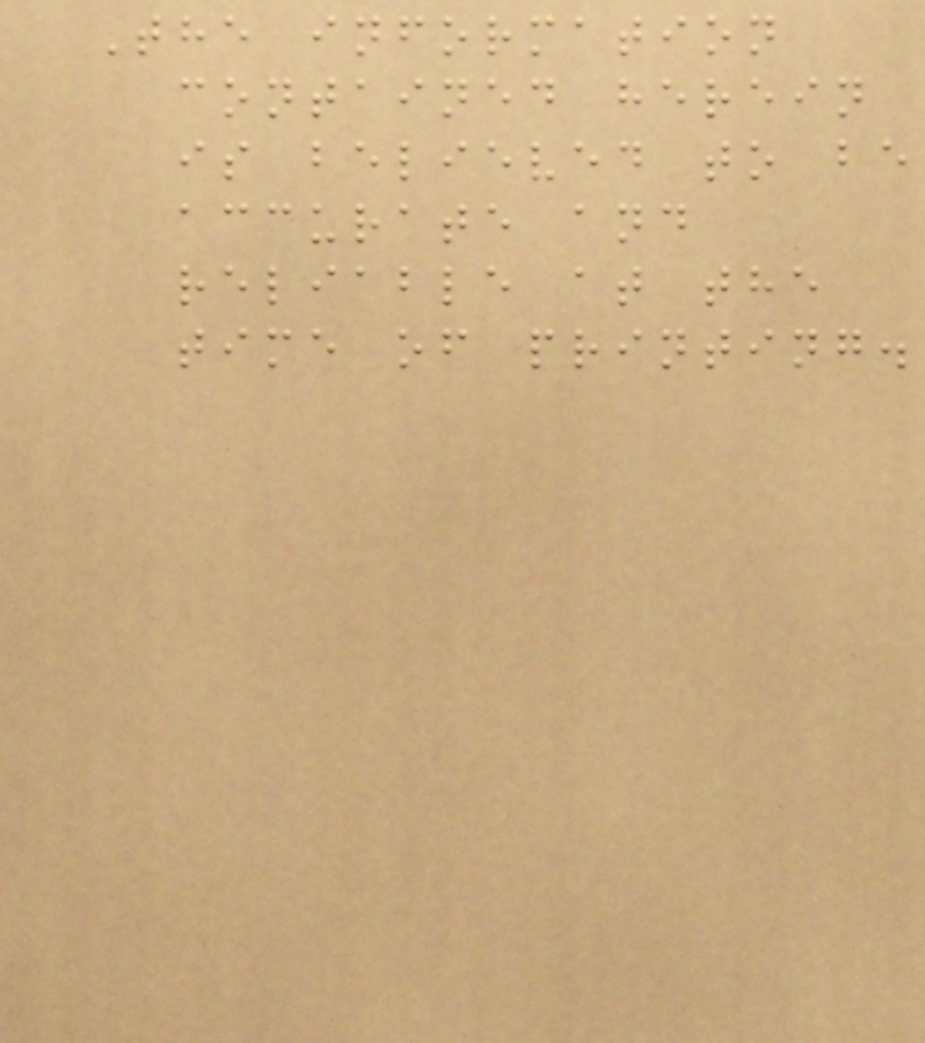The information
contained herein
is believed to be
accurate and
reliable at the
time of printing.
